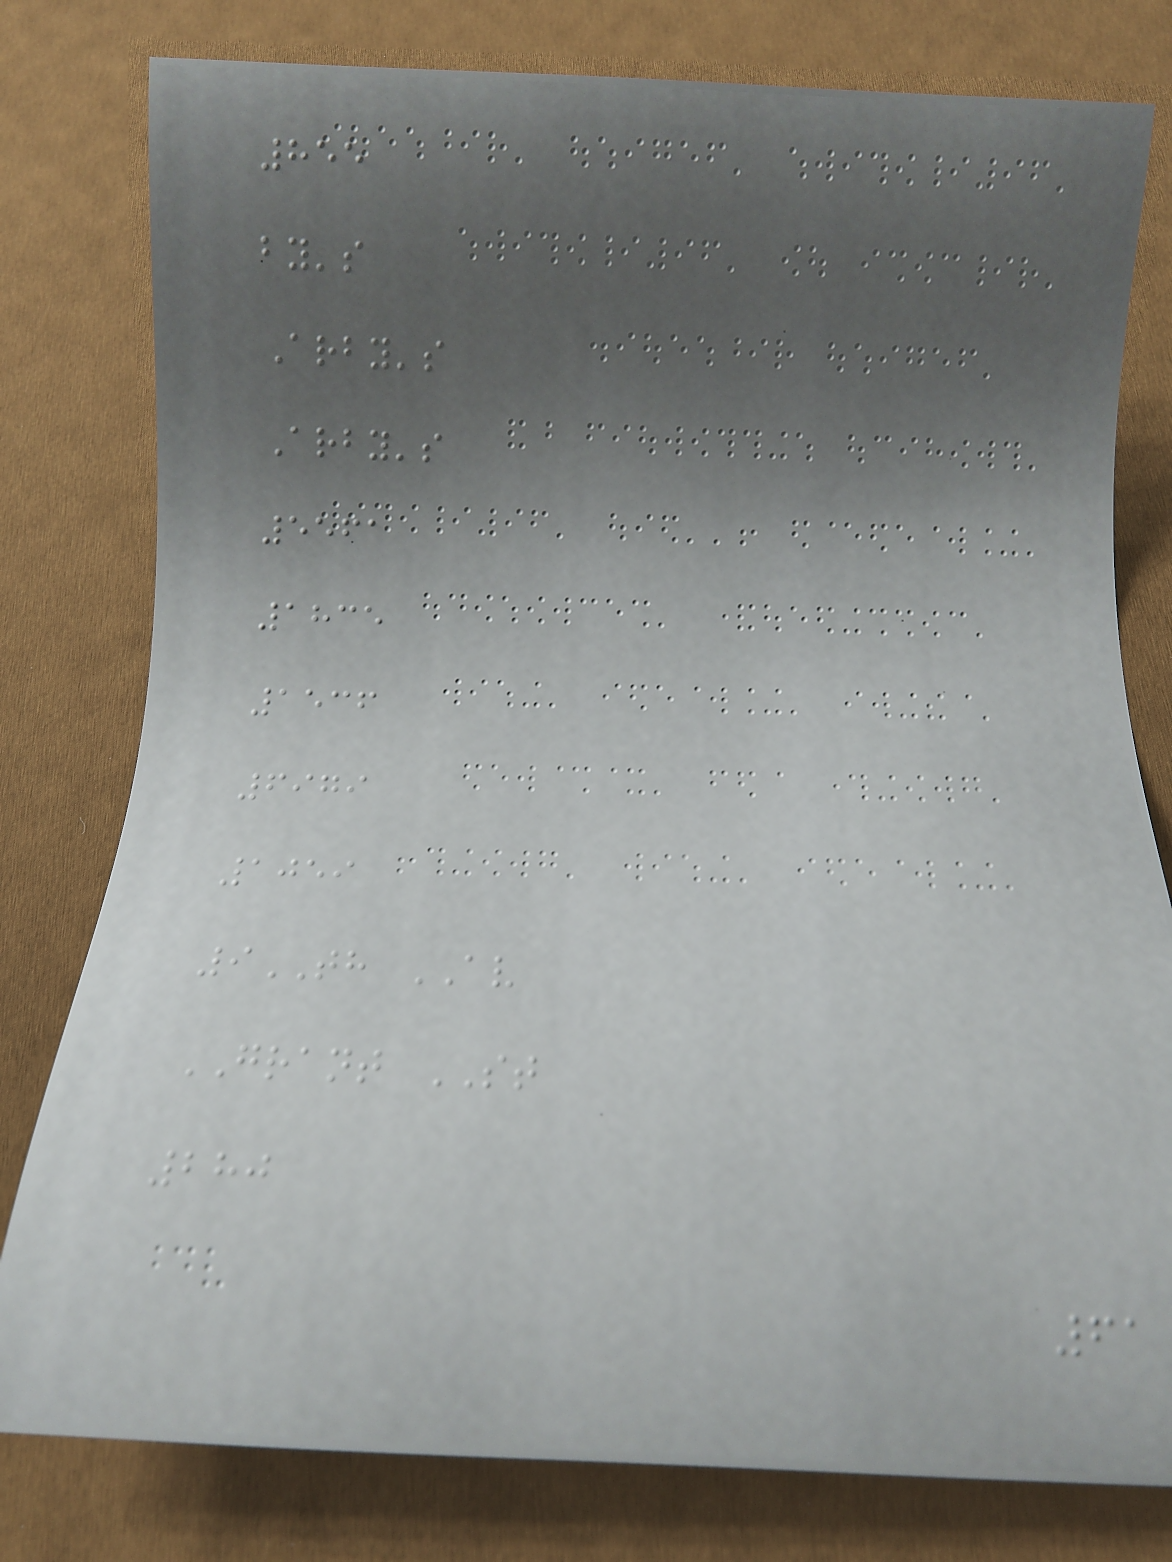855
by's
Arby's
Arby's
5561
1835
1536
6979
1059
9TH AV
GRANT ST
280
61
